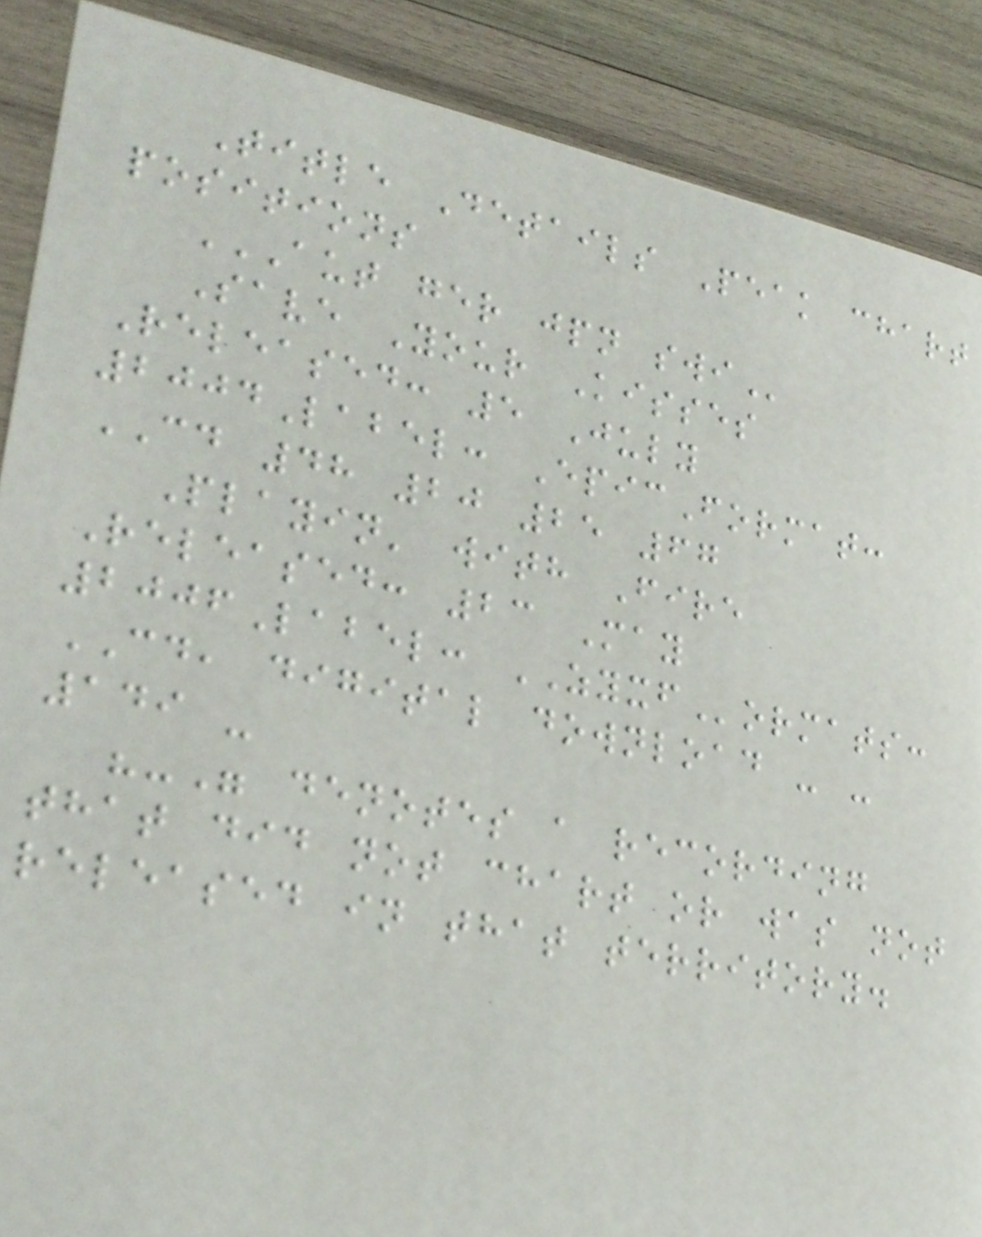Title Details Peak chart
positions
AUT GER JPN SWI
Save Your Kisses
Released: 5 July
2004Label: EpicFormat:
CD 48 20 25 67
Playin' with Fire
Released: 23 May
2006Label: ZYXFormats:
CD, digital download - -
149 -
"-" denotes a recording
that did not chart or was not
released in that territory.
